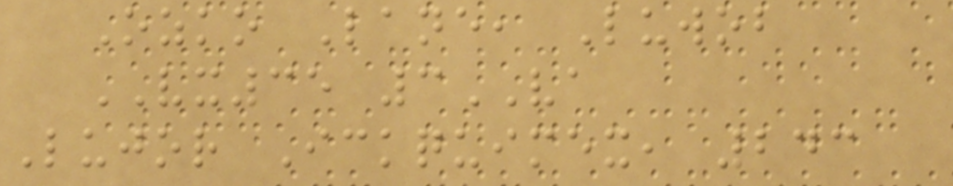Ozko Lane, Luwob
VX35 3VA
Lujor Ickquimex, 243
